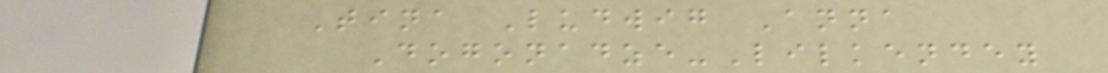Tina Ludwig Anna
Dogonadze-Lilkendey
